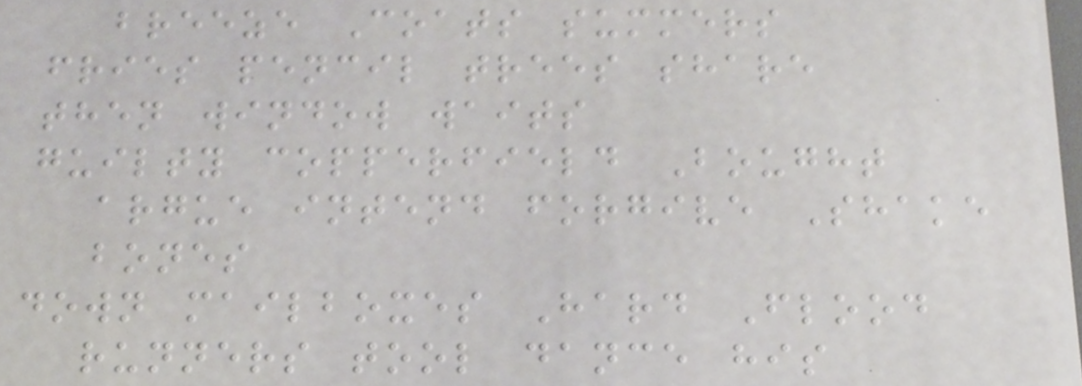breeze Coats summers
fries pencil trees share
then window waits
guilty copperfield Bought
argue intend forgive Shake
bones
down mailboxes Hard Flood
runners tool dance his
